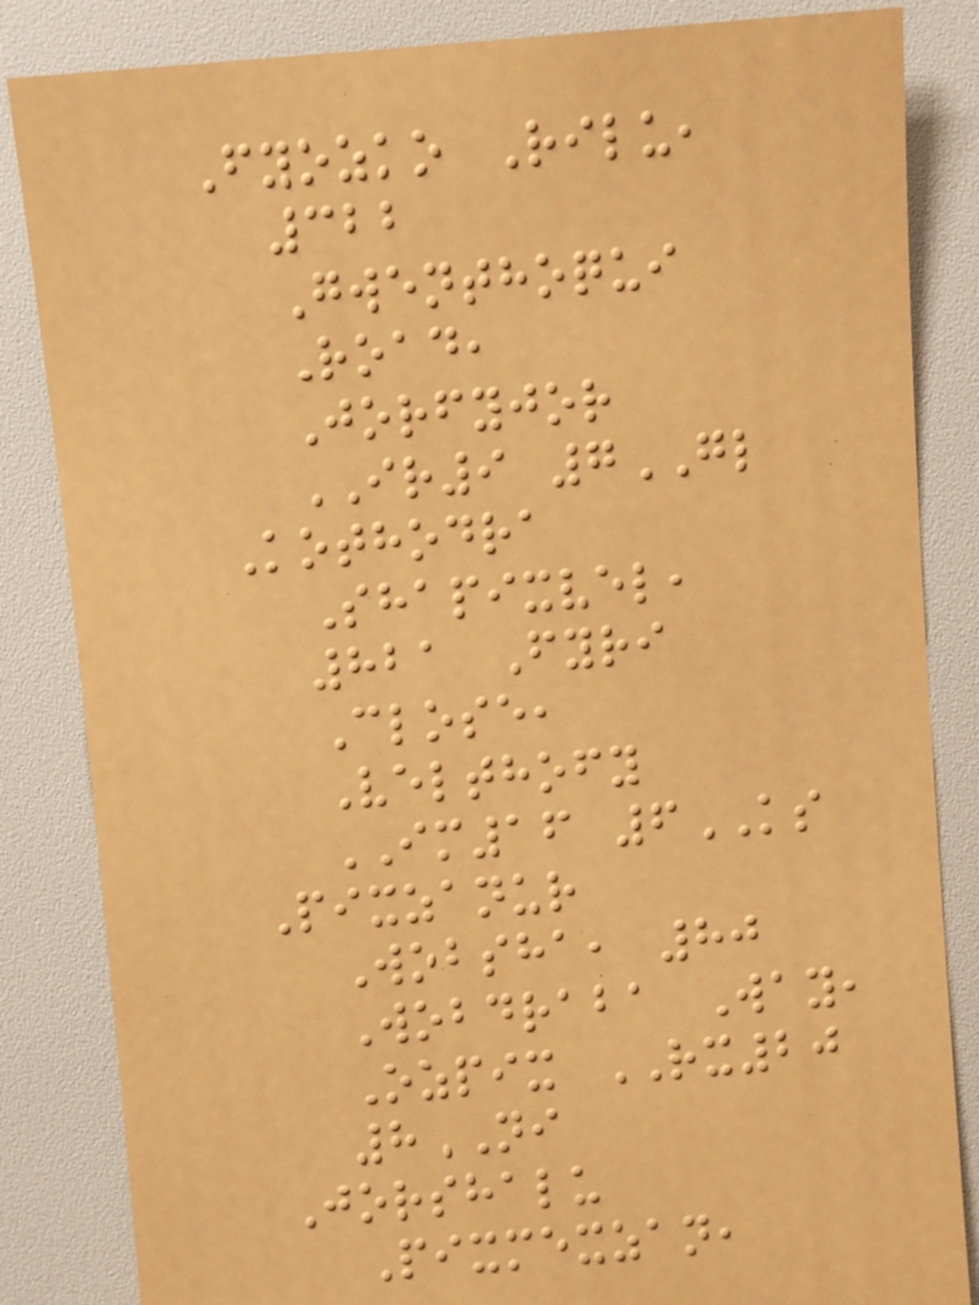Fyozko Rilu,
322
Gwenthoqui
Road,
Jorfyjor
IR9 7GL
Kothodra
Shapixvel,
821 Fyri
Close,
Velthofy
IM16 6KS
Pixzanur
Wobsha, 80
Wobdraba Way,
Ozpix RX20
8NI
Jorshalu
Pixmexzan,
